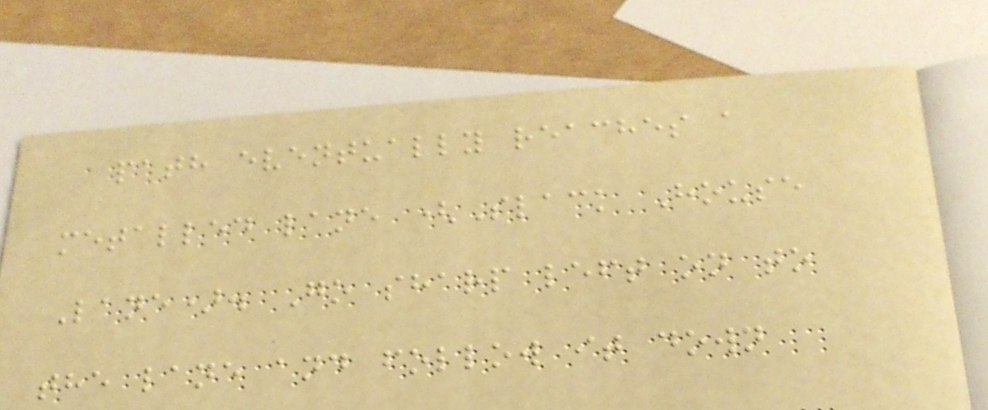path eventually reaches a
metalled lane (Slack House
Lane). Go sharp left on to
the lane and follow it down
